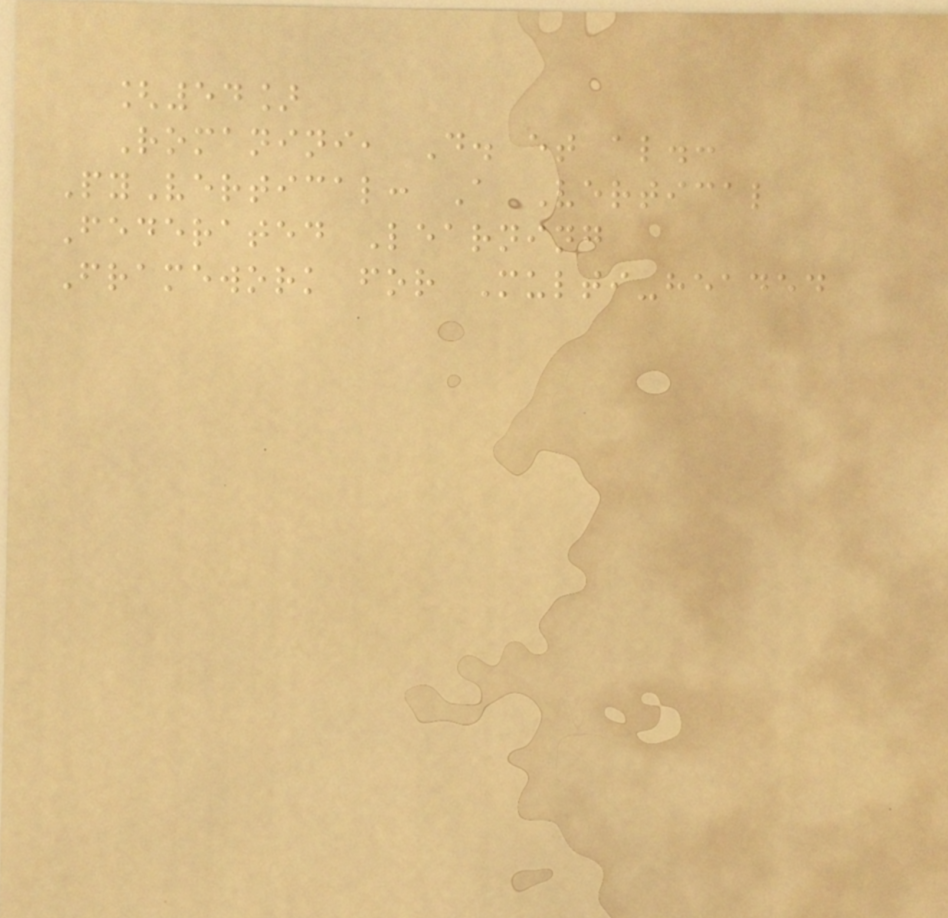[54]
Romanini, D. et al.:
PyVertical: A Vertical
Federated Learning
Framework for Multi-headed
